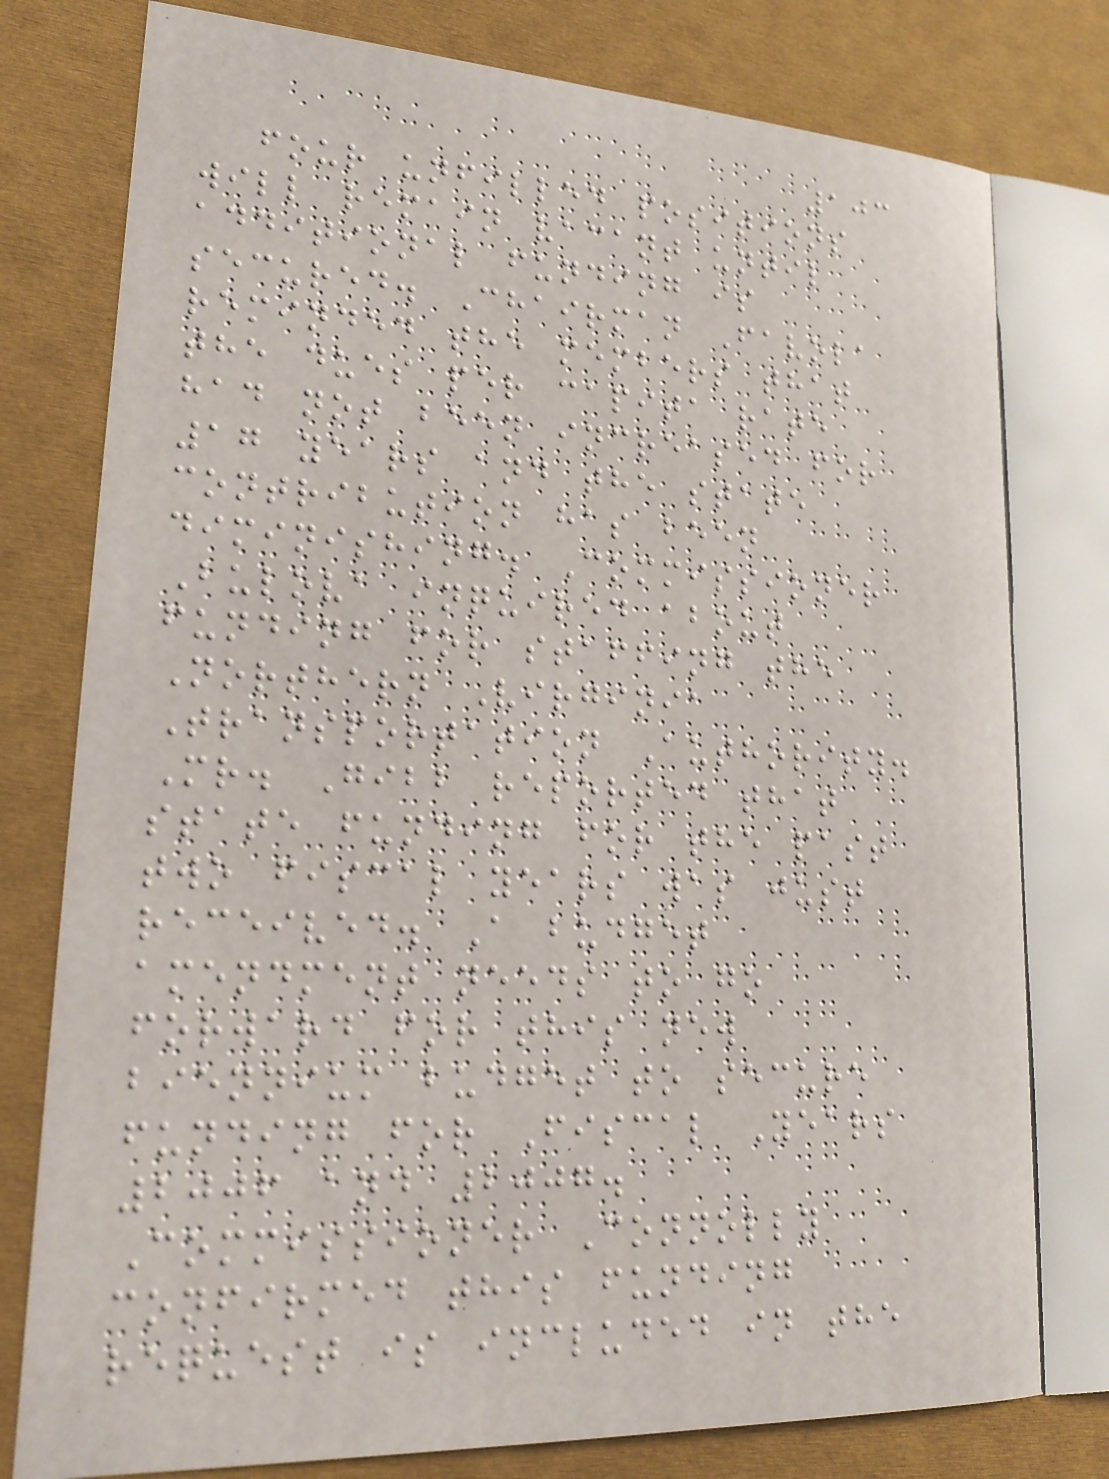103
four unfilled positions
will remain vacant until
additional funding is
secured. Chairman Favola
reminded the members that
the dues per capita rate
had not been increased for
17 years and the state
contribution has been
diminishing. Commissioner
Bulova inquired about
funding for staffing the
Northern Virginia
Transportation Authority.
Mr. Gibb reported that
state funding for the past
two fiscal years was just
received. A budget
amendment needs to go
forward for this new
biennium budget to secure
funding for Fiscal Years
2006 and 2007.
Commissioner Connolly
confirmed this funding
request is included in the
